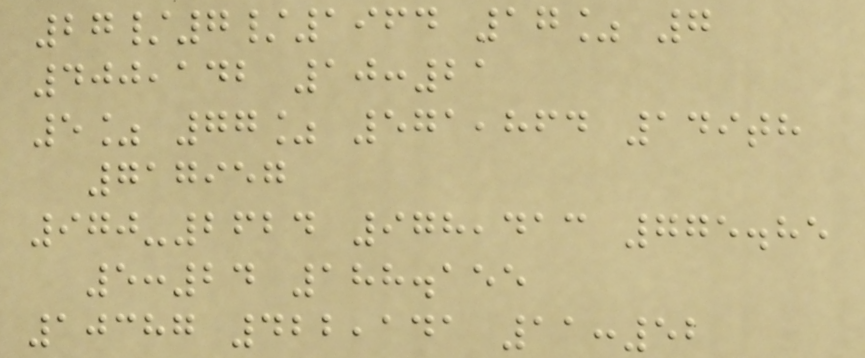27/7/1964 17% 7
400,142 10:21
5% 77% 571,864 149th
717957
970-2624 978,413 775.85
5:24 188.155
10387 422,141 11:52
